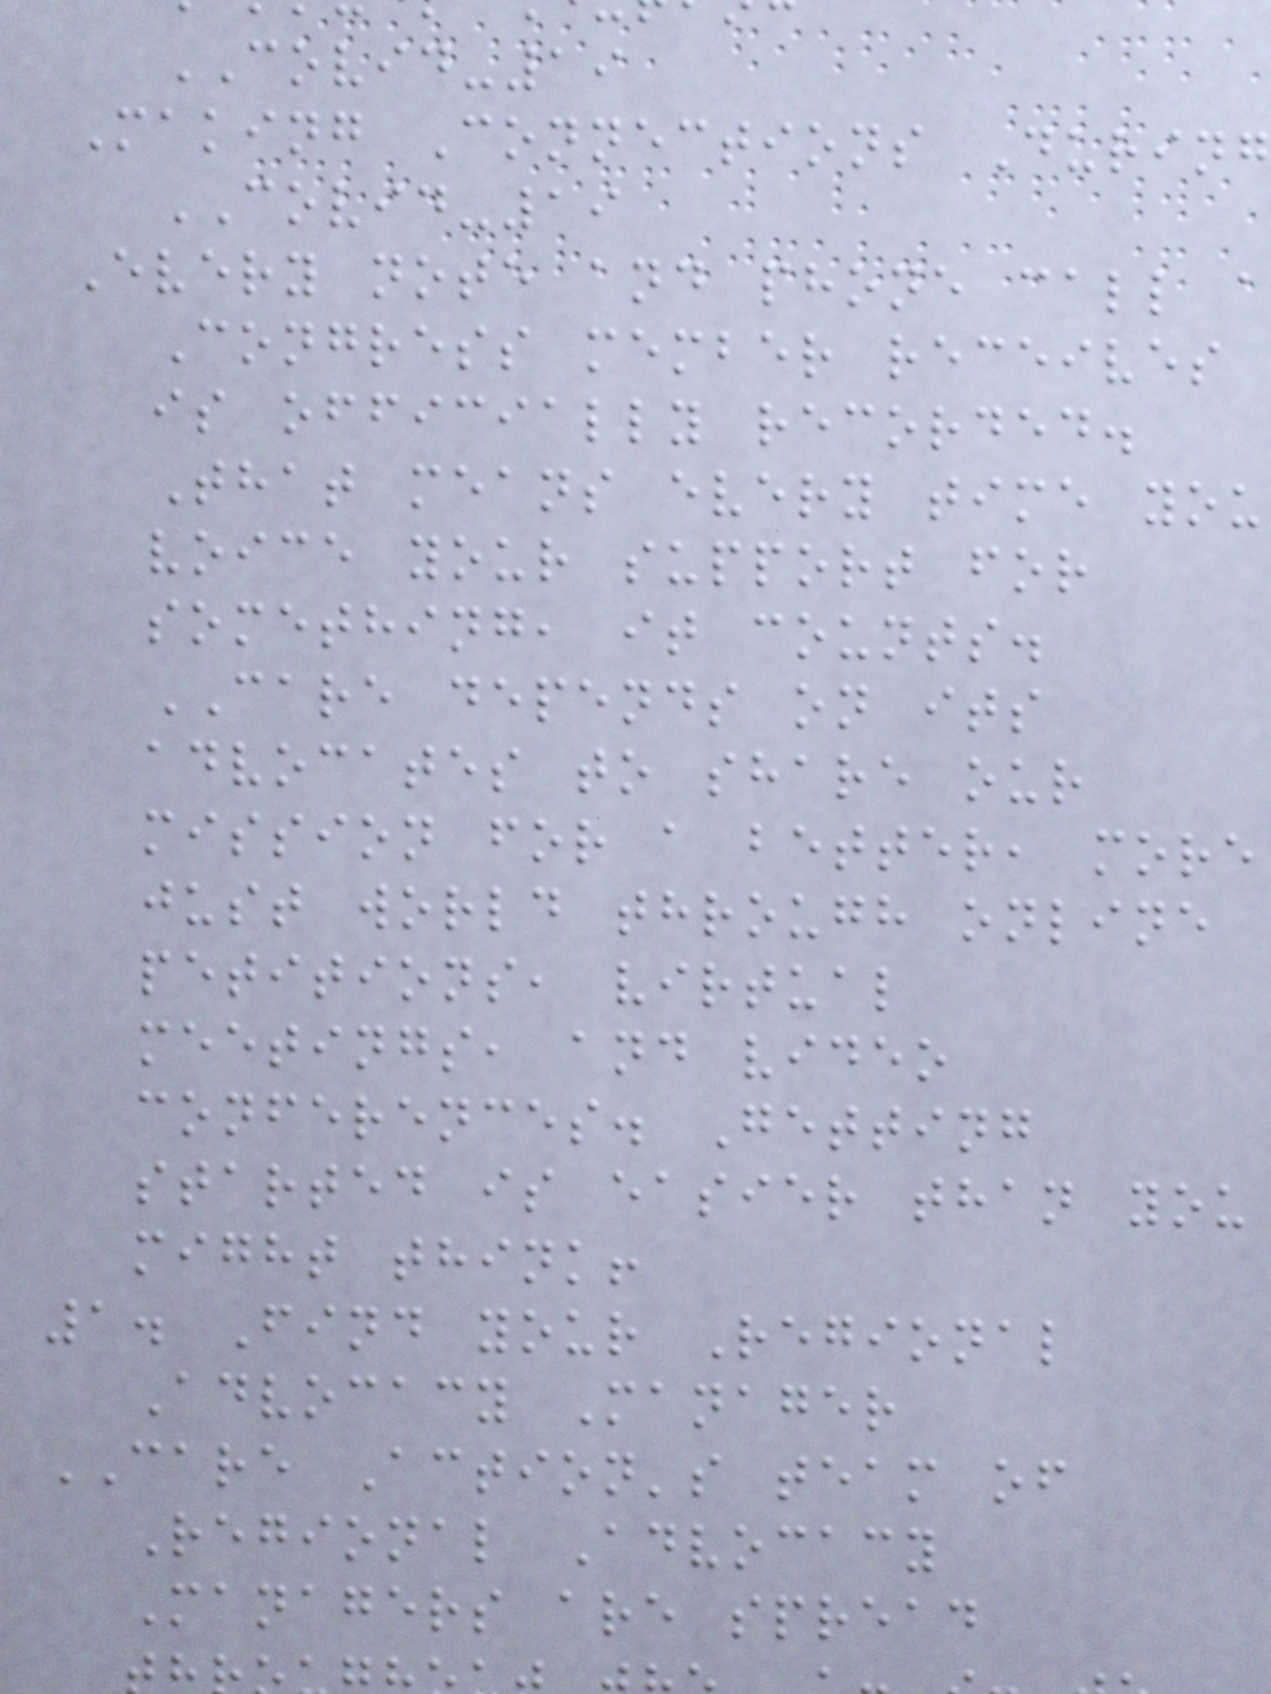COVID-19
Making Connections During
COVID-19
Every note and phone call a
Congress member receives
is officially recorded.
That means every time you
voice your support for
something, it counts.
CARE depends on its
advocates to share our
mission for a better, more
just world through online
petitions, virtual
meetings, and video
conferences. Getting
started is easier than you
might think!
1. Find your Regional
Advocacy Manager
CARE Action's team of
Regional Advocacy
Managers are spread
